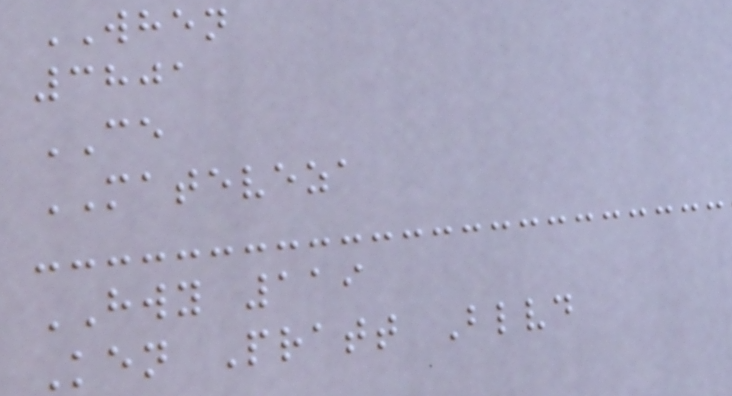WHEN
3801
CE
MATEVEZA
HWY 119
Ken Pratt Blvd
